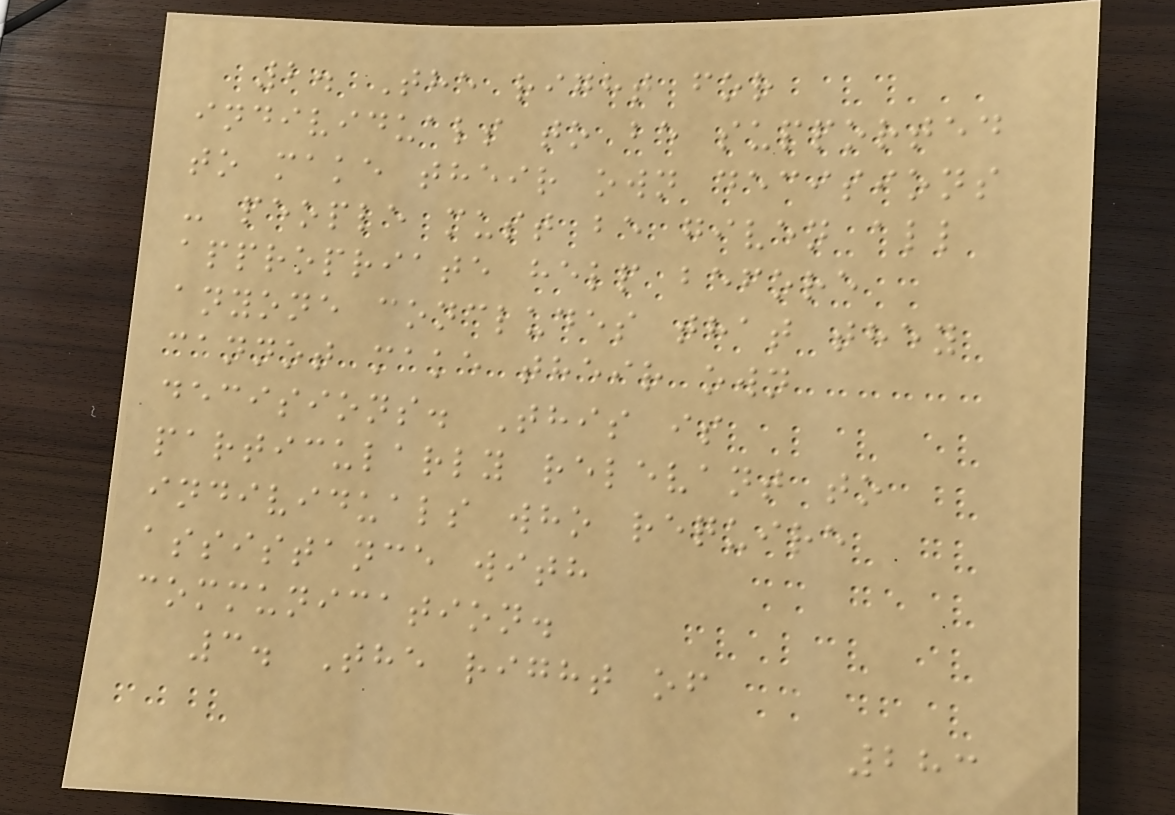2. The right for
individuals to be supported
to make their own decisions
- people must be given all
appropriate help before
anyone concludes that they
cannot make their own
decisions. This is
particularly relevant to
individuals who require
assistance with
communication.
3. The right of
283
